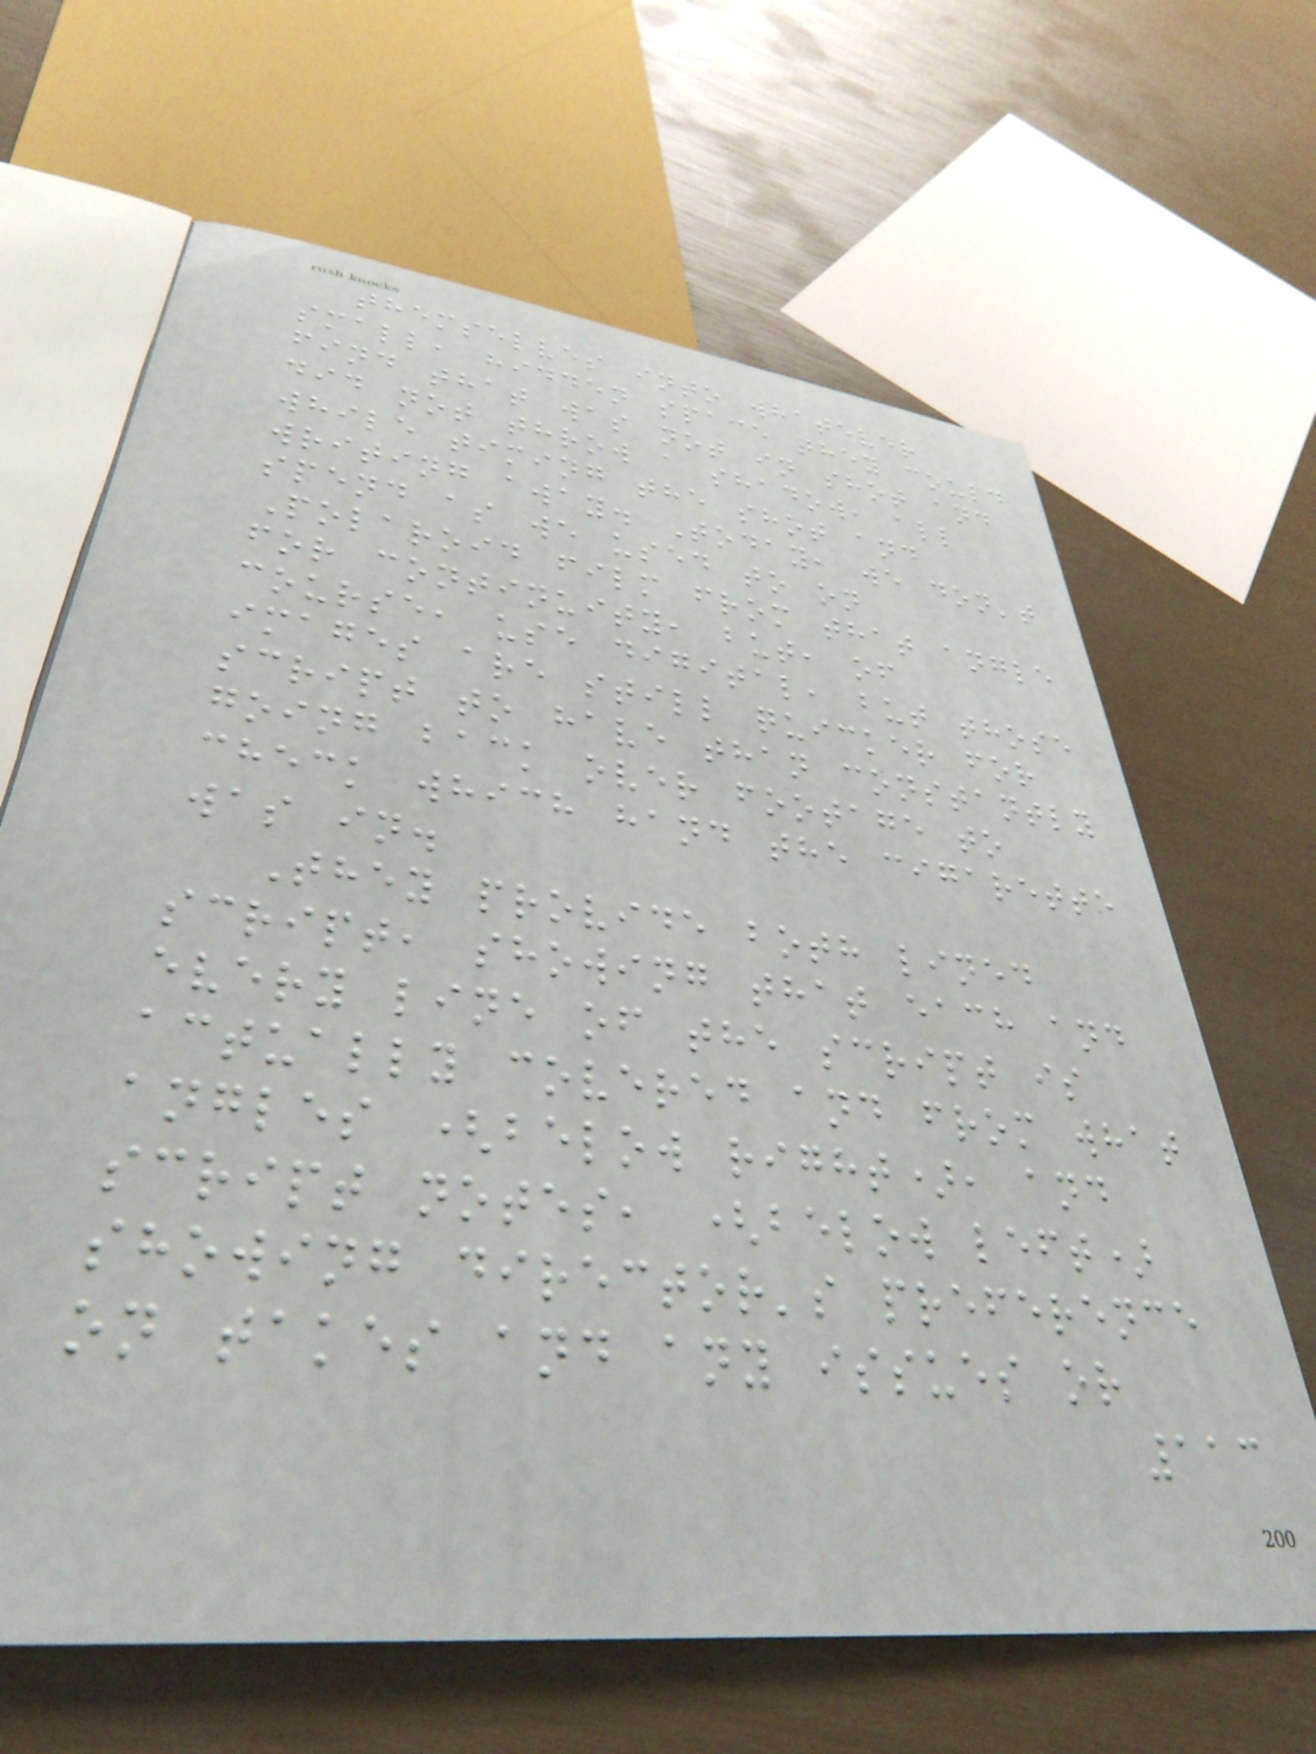themselves into whatever
small, hidden space they could
find that was not in shot and
did not throw a shadow, all
while timing the shot and
writing away. Today, we don't
spend as we used to on
Polaroid film from that angle
for continuity, but, of
course, use digital, but those
images are still quicker for
script to have than constantly
going back over footage to
check which hand the cigarette
was in.
They provide both lined
script, showing that each and
every line of the script is
actually covered and from what
angles (below right), and
script notes, (below left)
showing director's preference
on takes and any issues or
113
